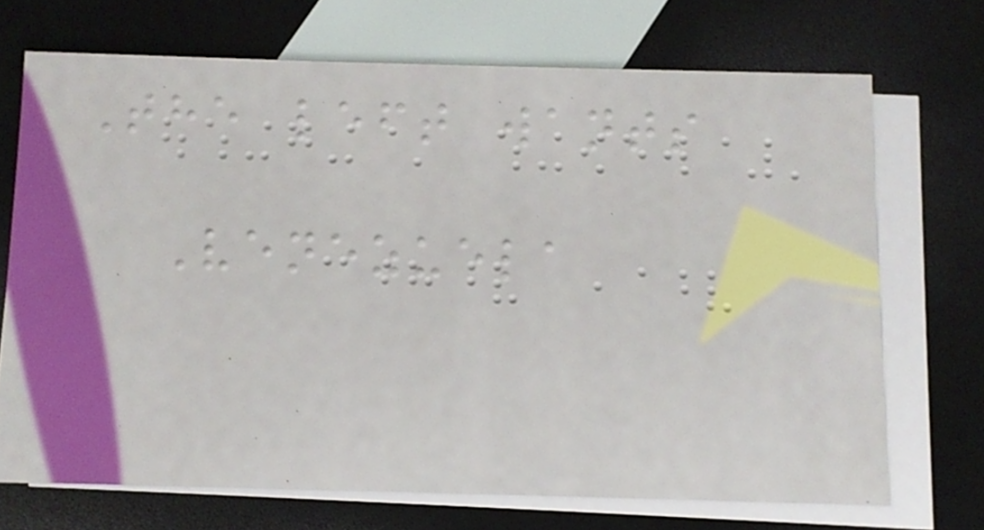The left wants
Venezuela
